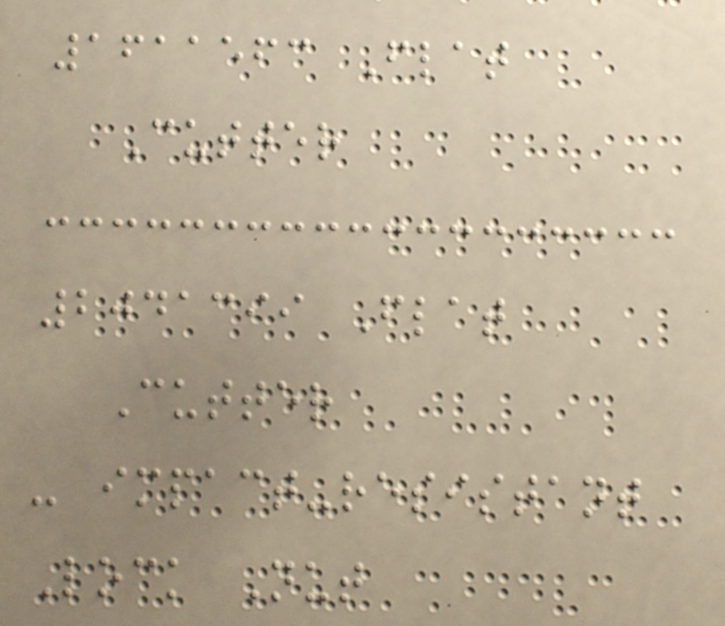1611563 Flat
Cutter
2041399 Flat
Cutter
- impact-resistant
Lock Nut
